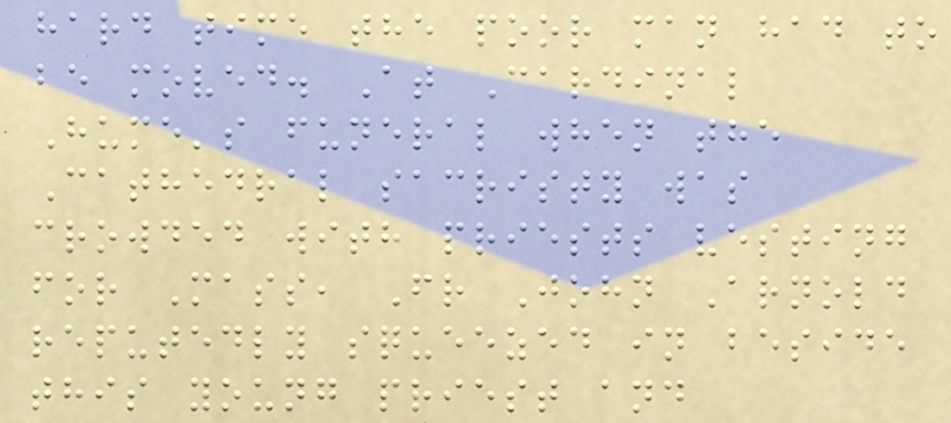hard time the poor man had to
be moved. At Cardinal
Hume's funeral when the
Cathedral sacristy was
crowded with priests vesting
for Mass, Fr John Arnold
reputedly squeezed in beside
this young priest and
